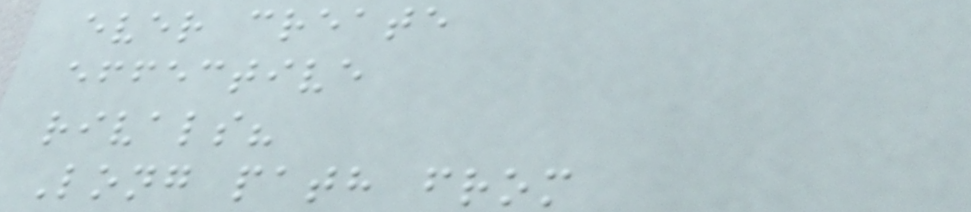ever create
effective
rivals?
Long path from
